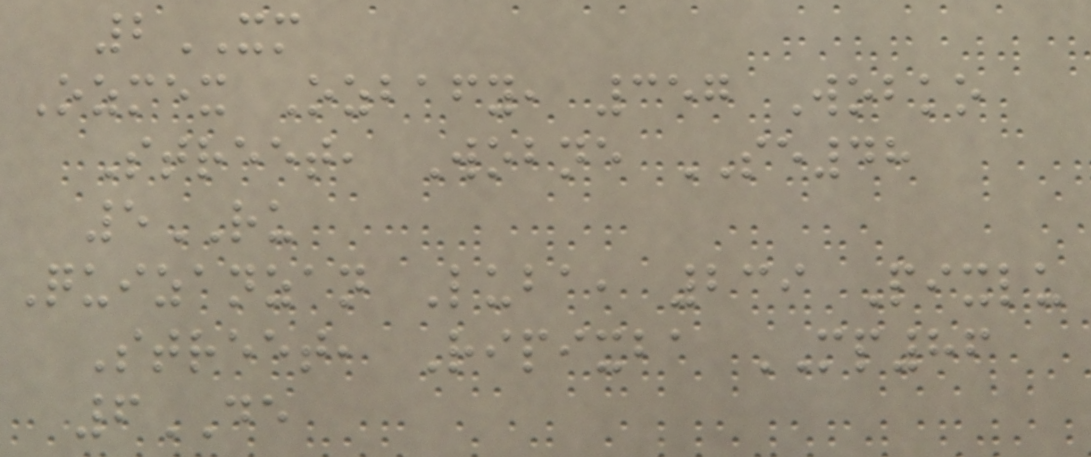2XM
Ozmex Ozbafy, 357 Wobko
Street, Wobne SE48
5RU
Quizanzan Luba, 239 Pixlu
Street, Ripixba MP86
6DE
